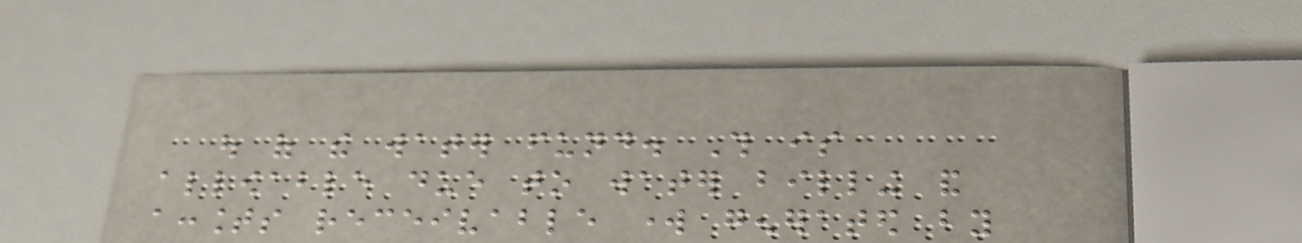out of the water fund. This is
allowable due to water billing and
accounts receivable work generated by
